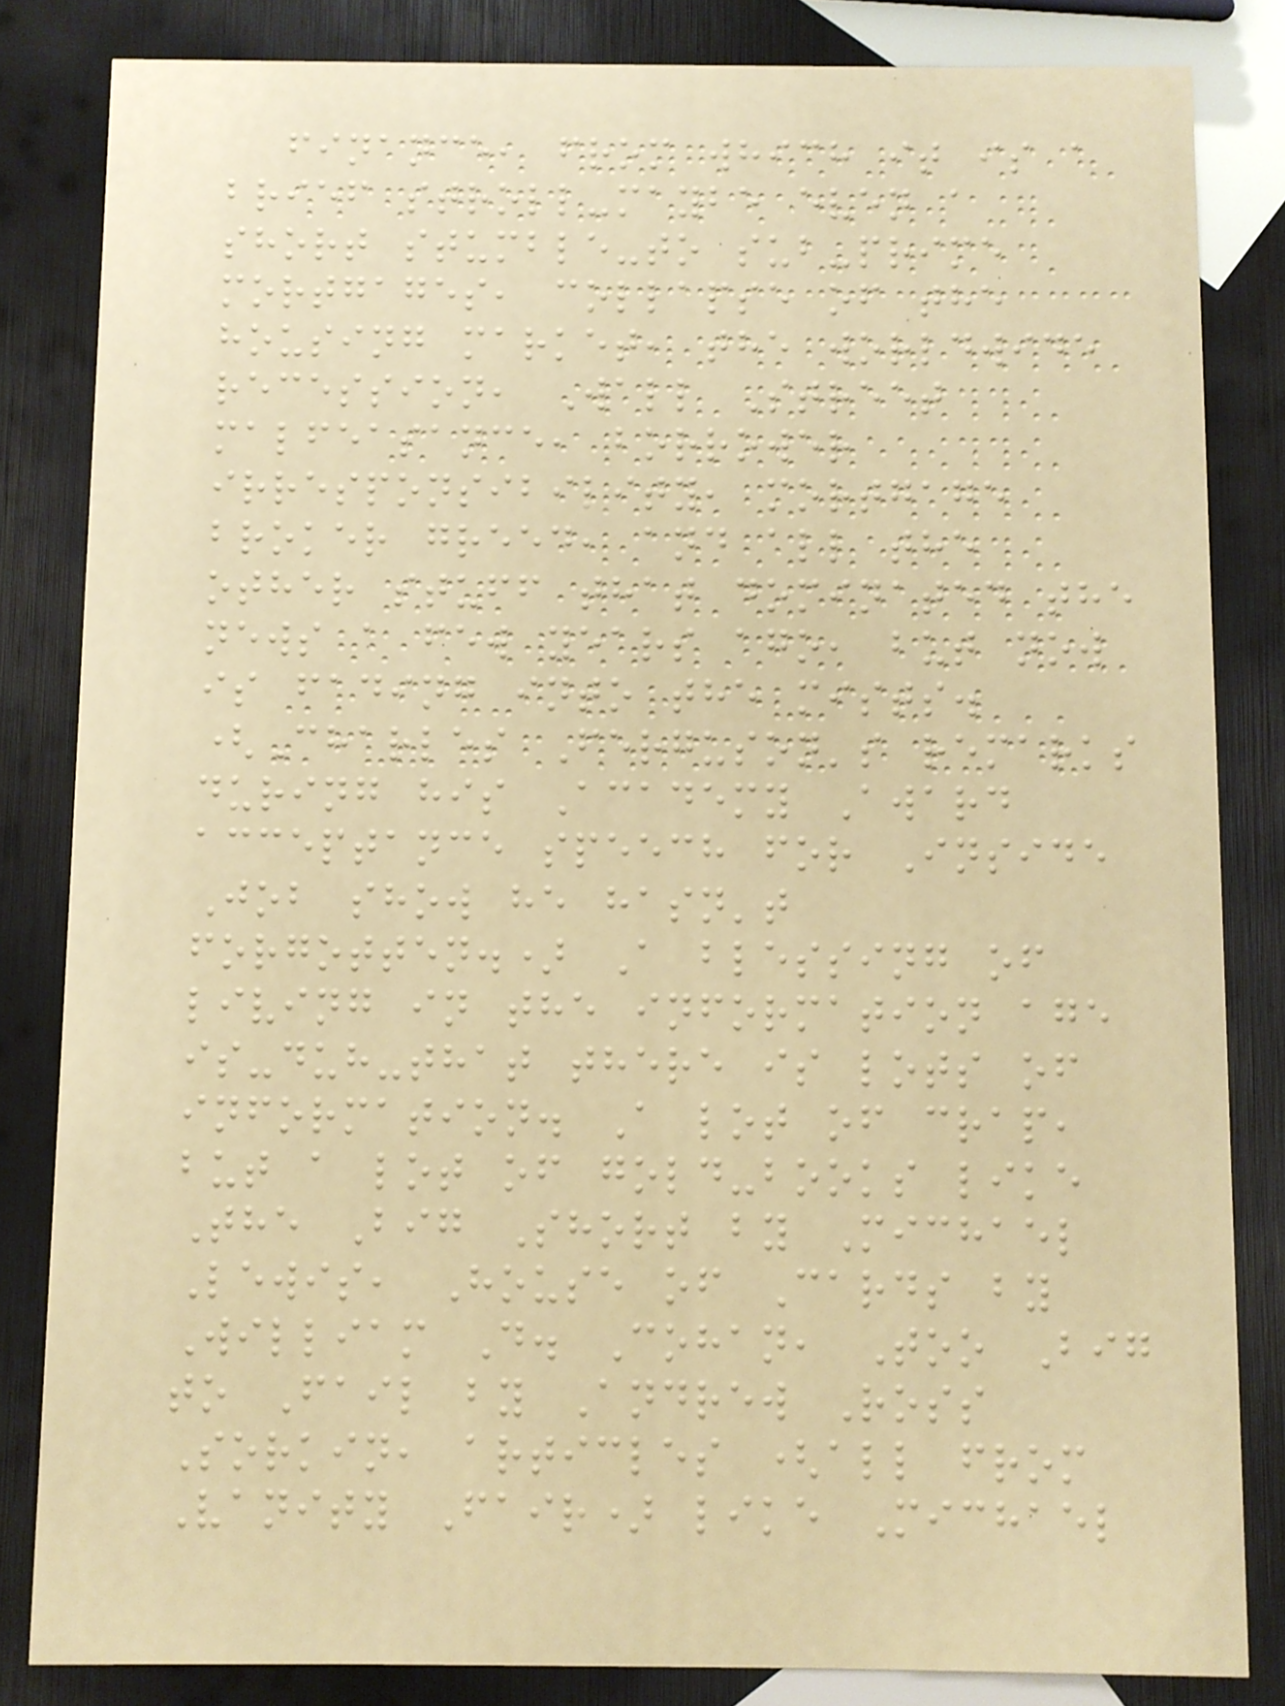finance, from which it is a
brief stroll-maybe even a
short stumble-to sub-prime
mortgages, collapse of the
housing market, the worldwide
recession, Wall Street
malfeasance, borrower
irresponsibility, mortgage
broker greed, and all the
other stuff that dominated the
news a few years ago, but now
is fading into the mists.
(Charles Ferguson's remarks
during his Academy Award
acceptance speech for Inside
Job show he hasn't
forgotten.) A blessing of
living in the information age
is-duh-that there is lots of
information. A lot of crap,
but a lot of gold-books like
The Big Short by Michael
Lewis, House of Cards by
William D. Cohan, Too Big
to Fail by Andrew Ross
Sorkin, articles (all from
Vanity Fair) like Michael
